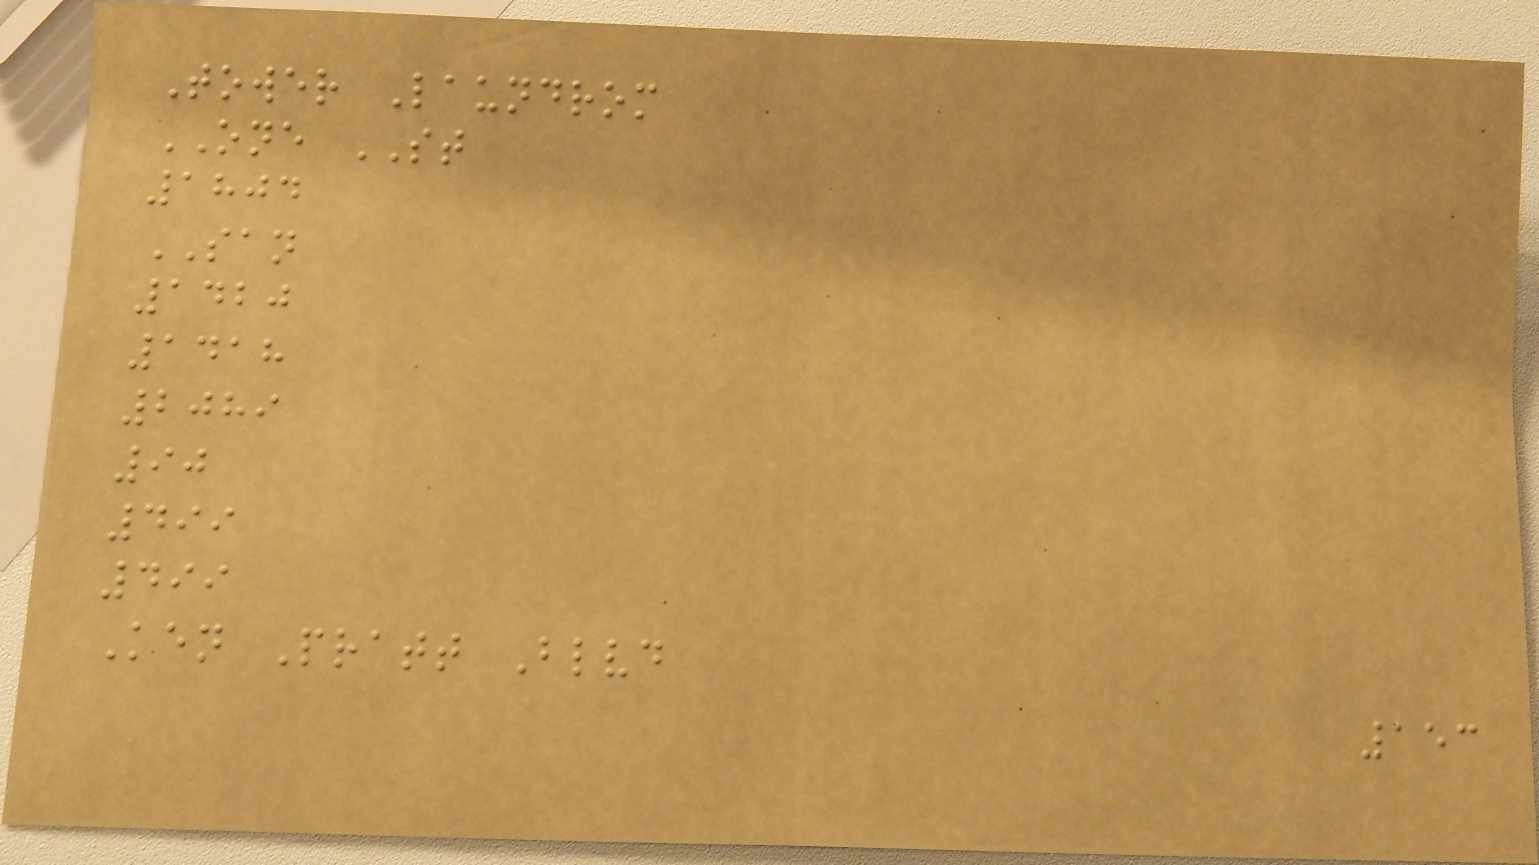Tower Laundrom
ONE ST
1804
SAN
1420
1418
2089
90
499
499
Ken Pratt Blvd
153
